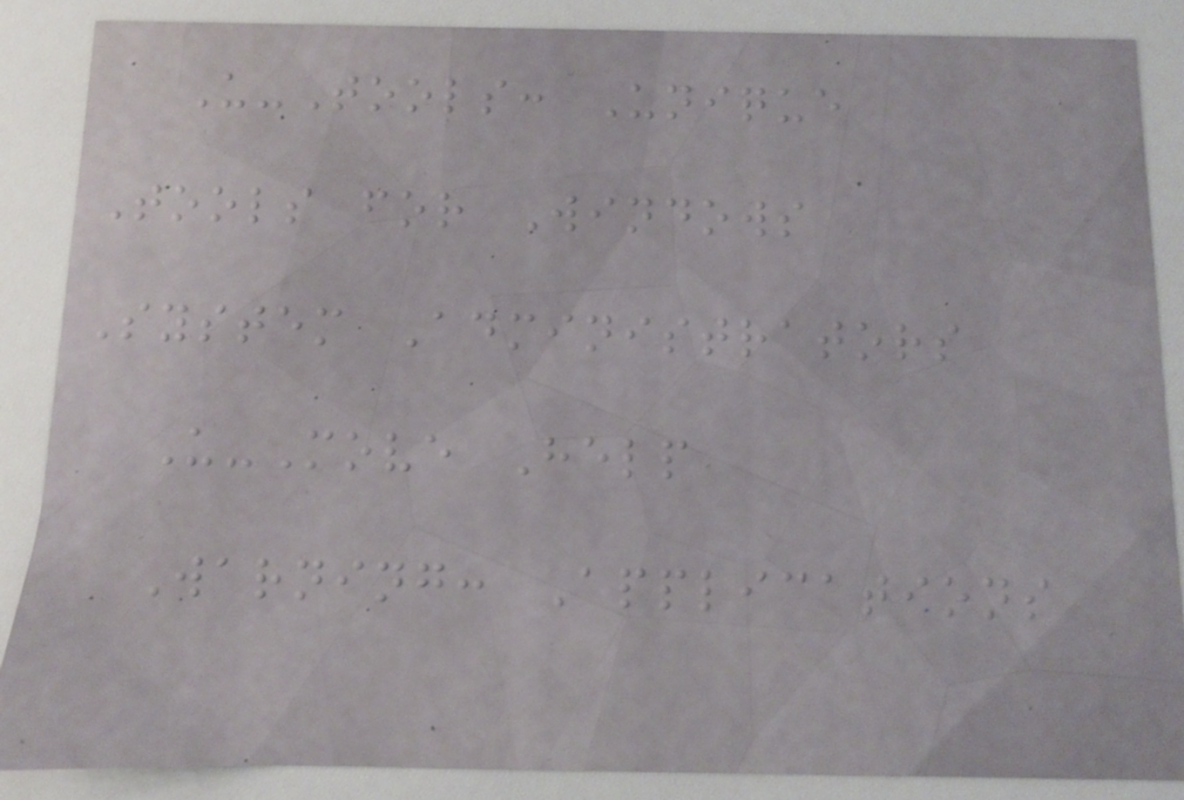U-Tools: Unique
Tools for Windows
System Administrators
U-Move Help
Warning: Applications
